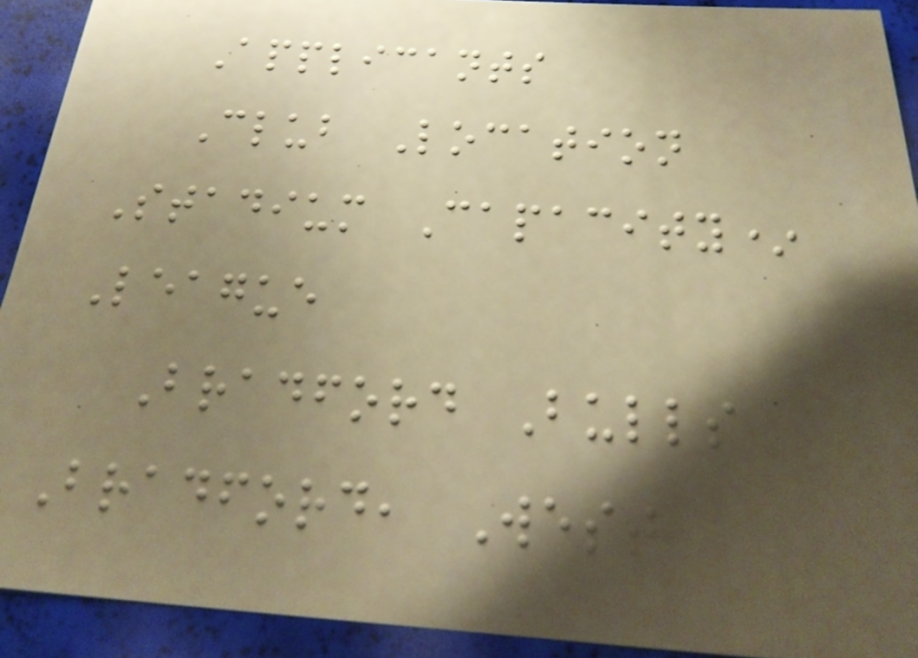Applicants
Club Location
Stadium Capacity*
League
Bradford Bulls
Bradford, West
